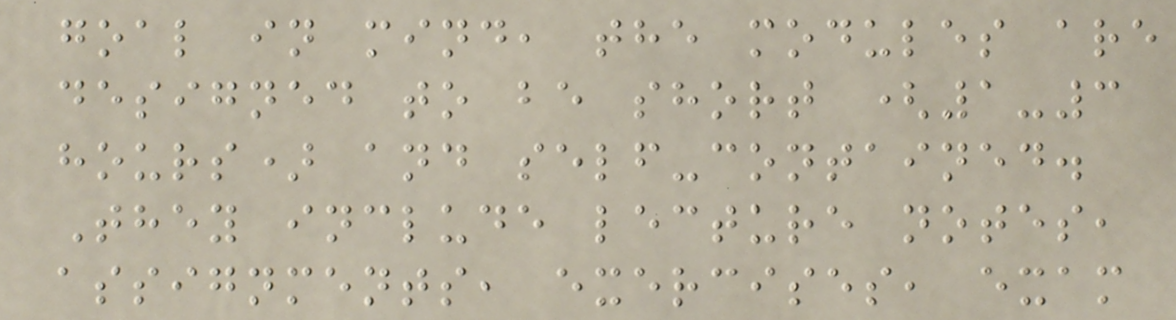goal in mind, the modules are
designed to be short (1-3
hours) and self-contained.
They include lecture notes,
assignments, exercises, exam
